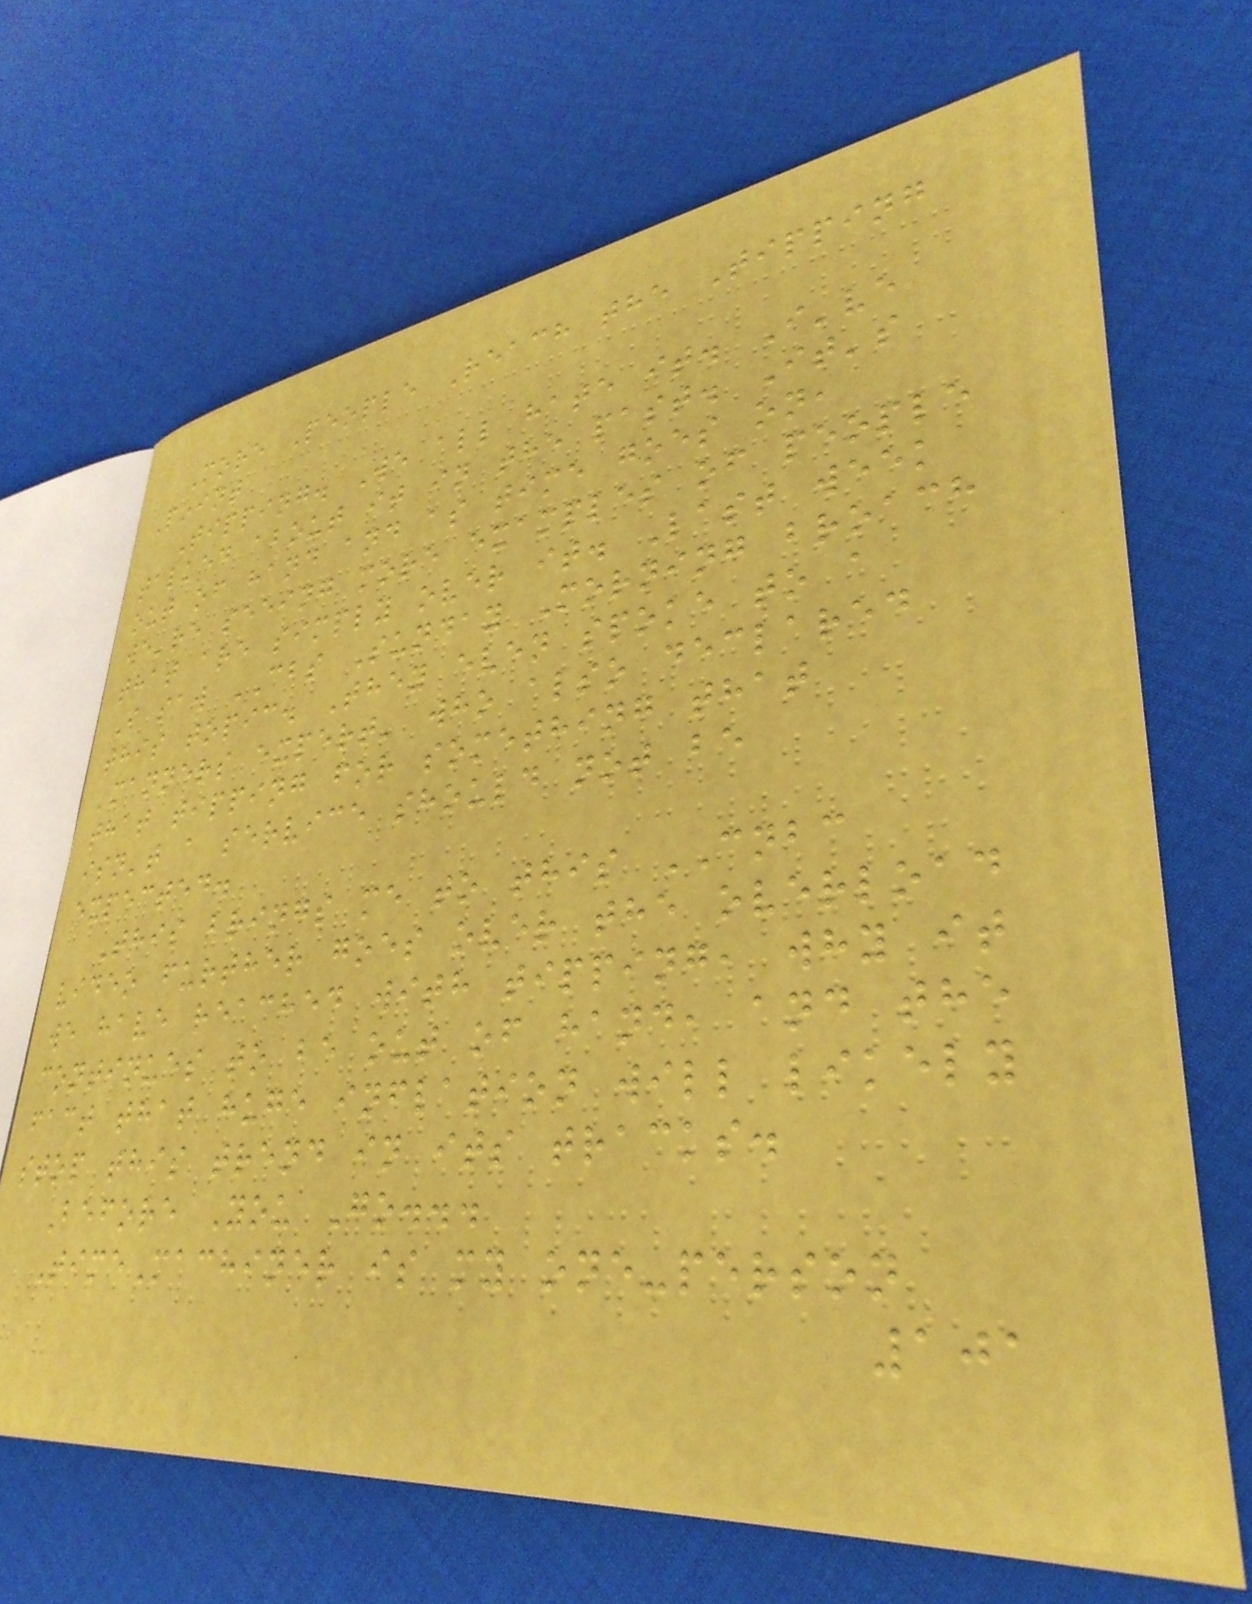More People Reach the Tipping
Point
Tipping. We all hate it. I've
talked about it in the past. It's
out of hand and as time goes on,
we're seeing more examples of people
that are simply over it. Last week
I saw CBS Sunday Morning broach
this topic. They even spoke to a
'manners expert' who also declared
that tipping for something that
isn't a service should not be
expected.
This brings me to this CNBC
video further goes over the overload
we have reached with tipping, why it
continues to be out of hand, and the
fact that huge inflation will likely
stop this trend in its tracks.
Before You Go...
TimeMachiner is my one-person
101
